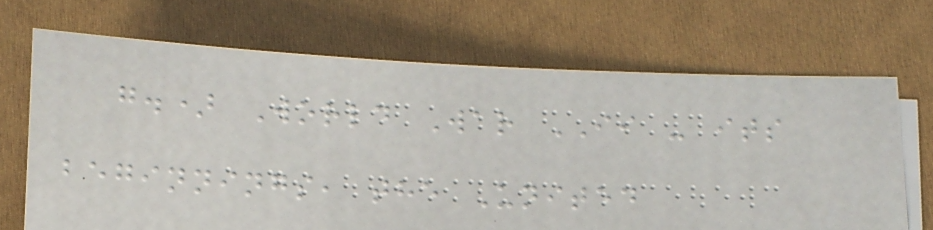g.) World War II - its
beginnings, the United
